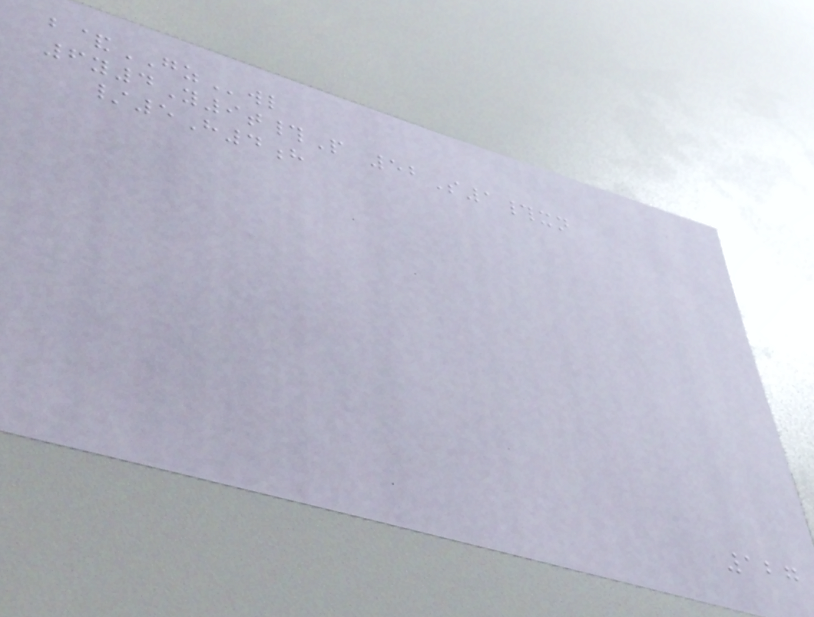b&GZwl
6y4Y9t#P 52S1#xn
/5H4h
127
